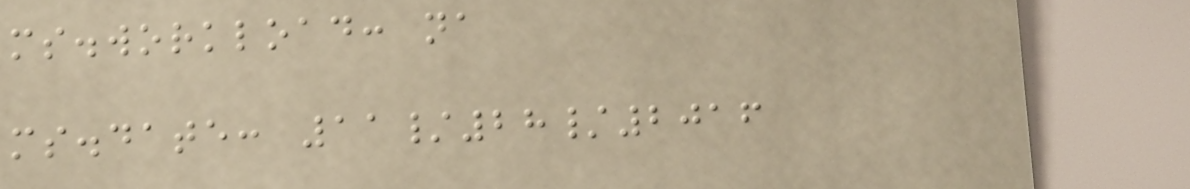ms.workload: na
ms.date: 11/28/2016
